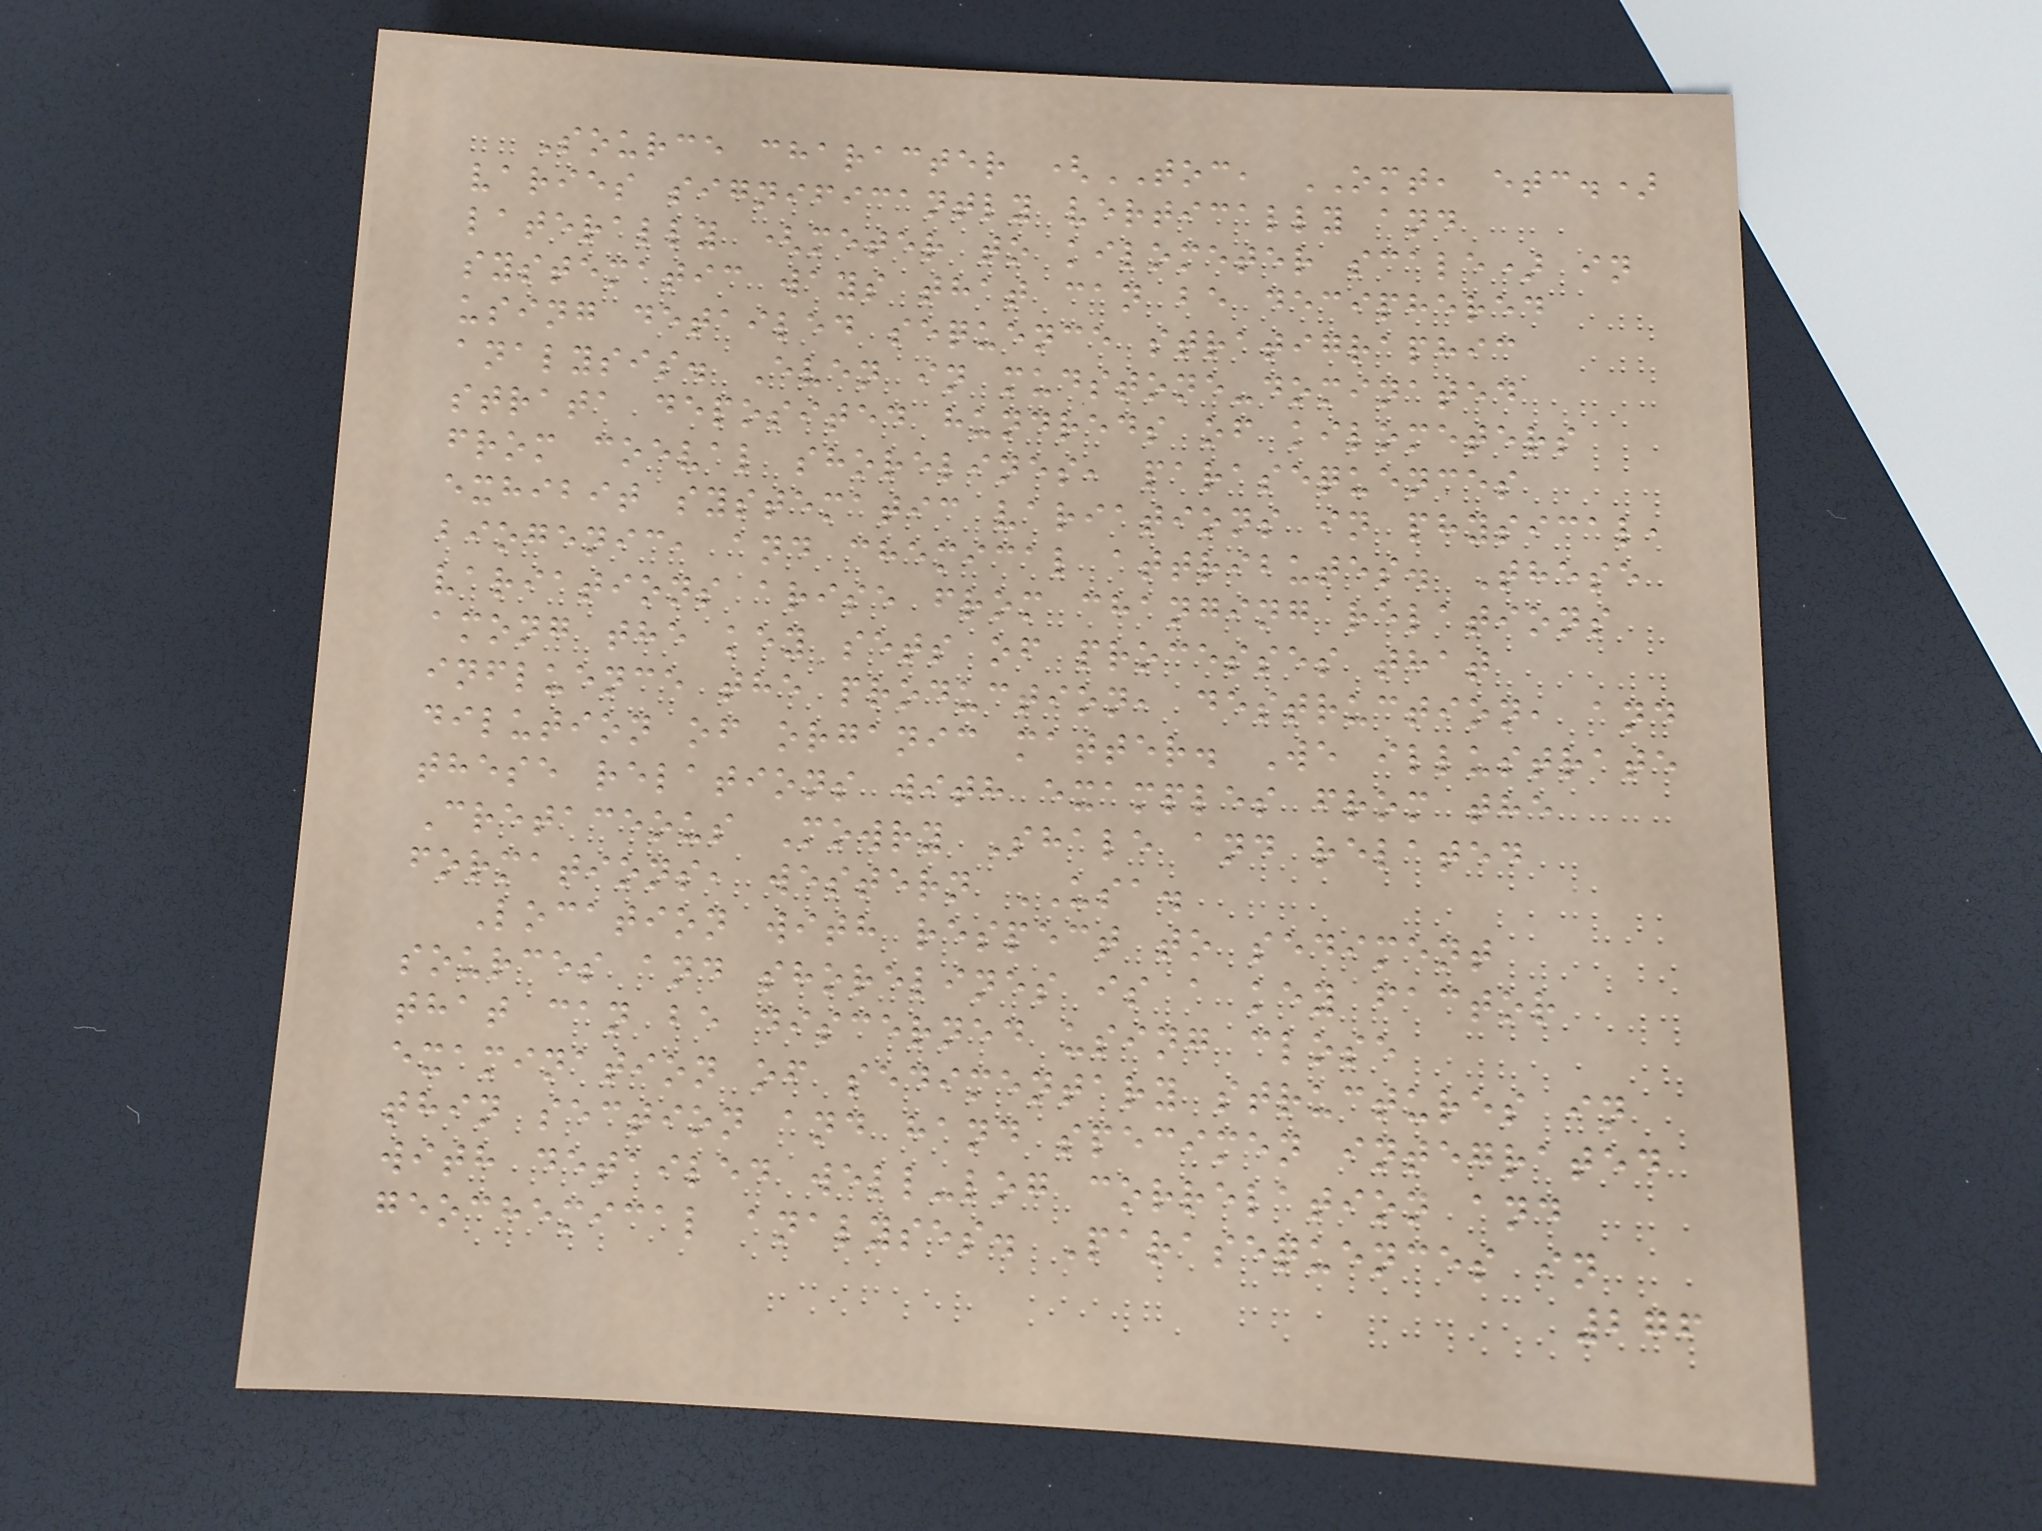Source character (TOC, OMT, etc.)
varies significantly vertically and
laterally (meter to kilometer scale) in
systematic ways that can be deciphered
using detailed sequence stratigraphic
analysis. Even in mudstone-dominated
strata deposited hundreds of kilometers
from coeval shorelines, parasequences
exhibit systematic variations in physical,
biogenic, and chemical attributes. These
variations arise from changing relations
among the key sets of processes that
influence the production, destruction, and
dilution of organic matter. We illustrate
these relations with examples from the
Cretaceous Mowry Shale and related
formations, western USA.
Location with respect to sediment
sources and shorelines is a key factor
that can be discerned using close
examination of sedimentary structures in
thin section and hand specimen integrated
with detailed well-log correlation and
geochemical analyses. Parasequences in
276
